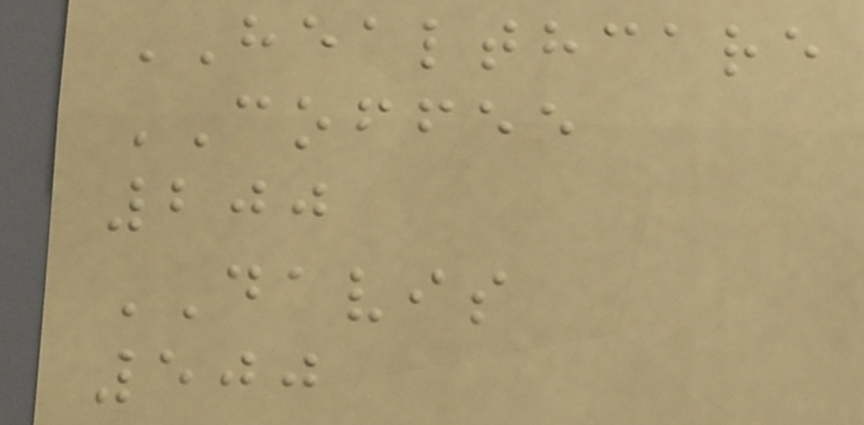HEALTHCARE
COFFEE
200
DAVIS
500
